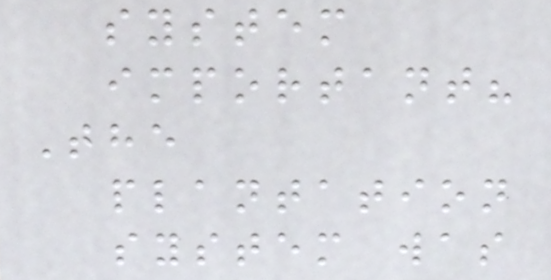system
important?
The
plantation
system was
